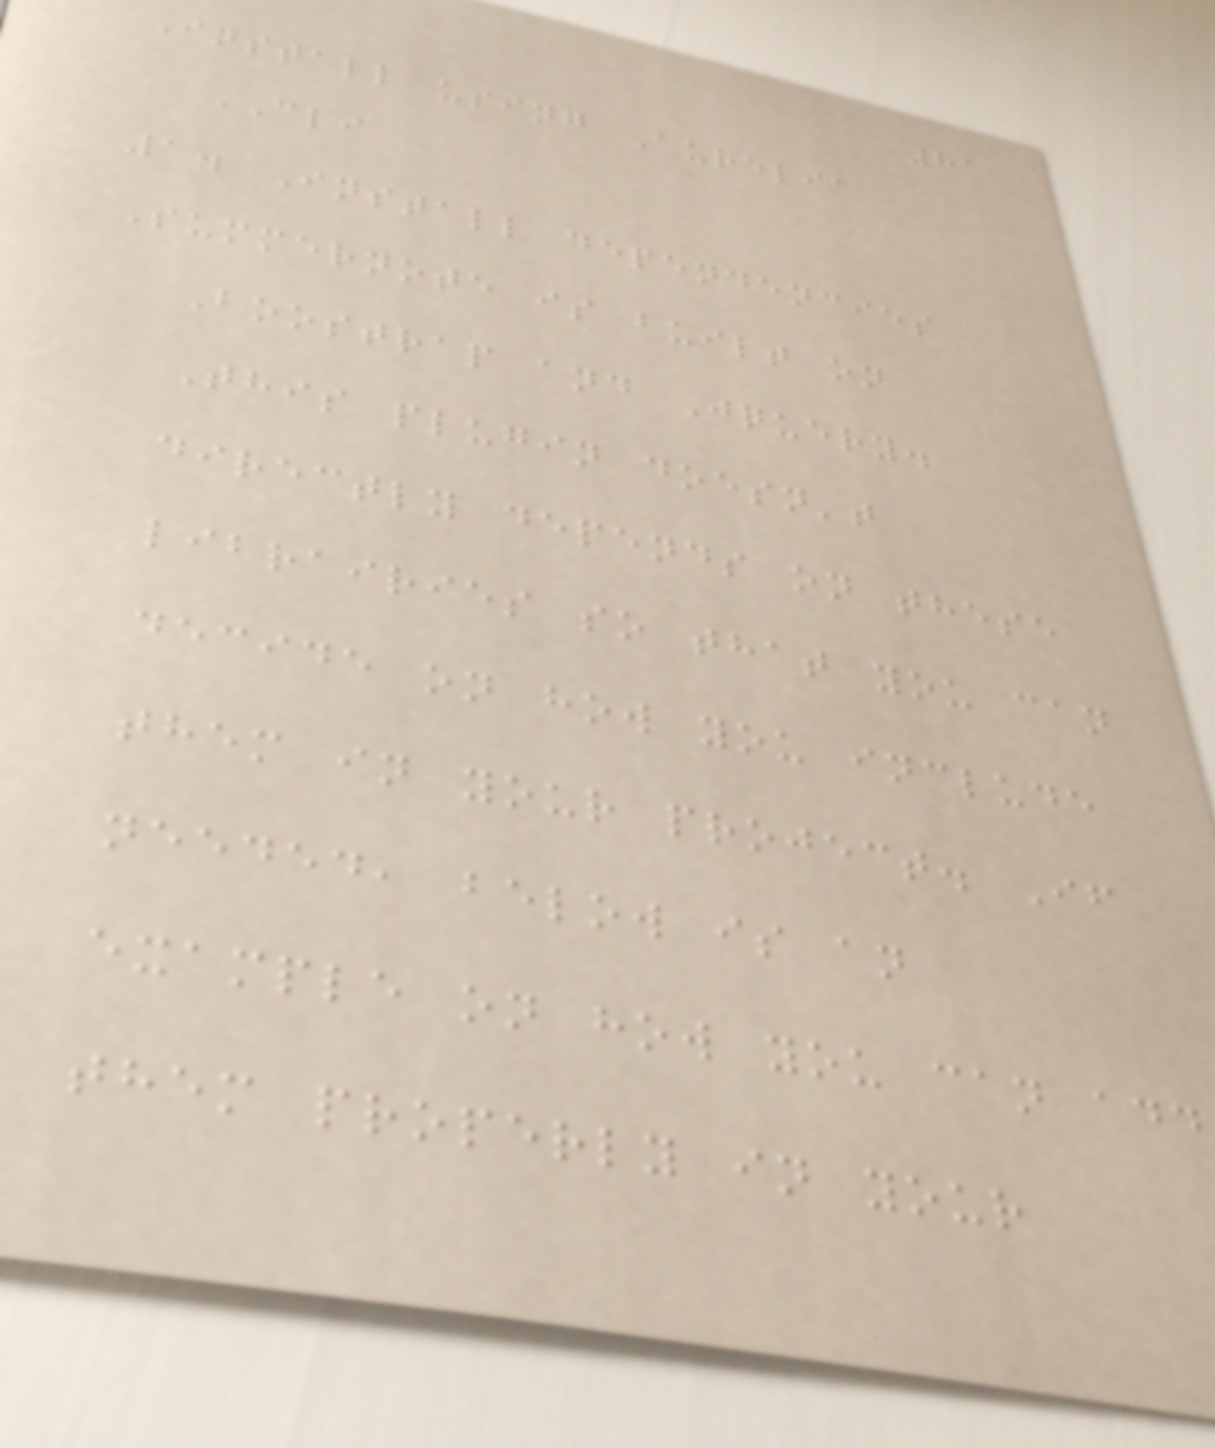81
Install using Aurelia
CLI
1. Install dependencies
Summernote is built on
Boostrap and Jquery.
This plugin doesn't
directly depends on these
librairies so that you can
decide on how you include
them in your project. If
needed, below is an
example on how you can add
them properly in your
